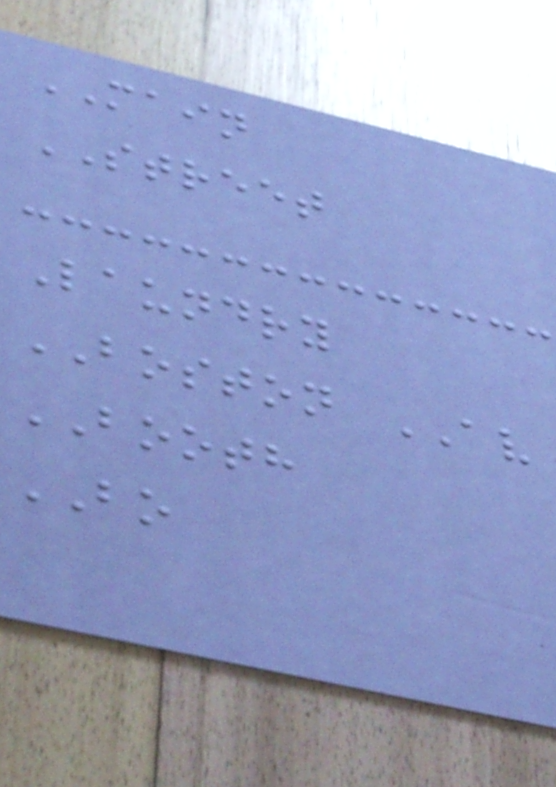MAIN
STREET
Laundry
BOSTON AV
BOOTH
BO
